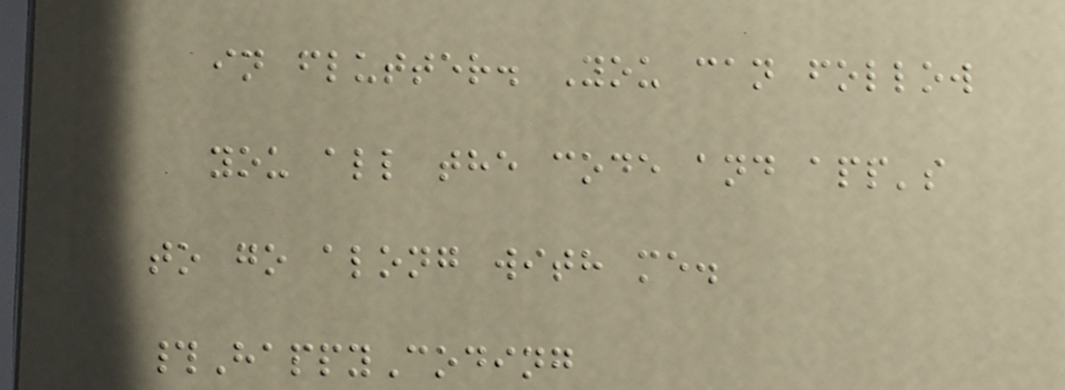in flutter. You can follow
you all the code and app's
to go along with me.
#HappyCoding
